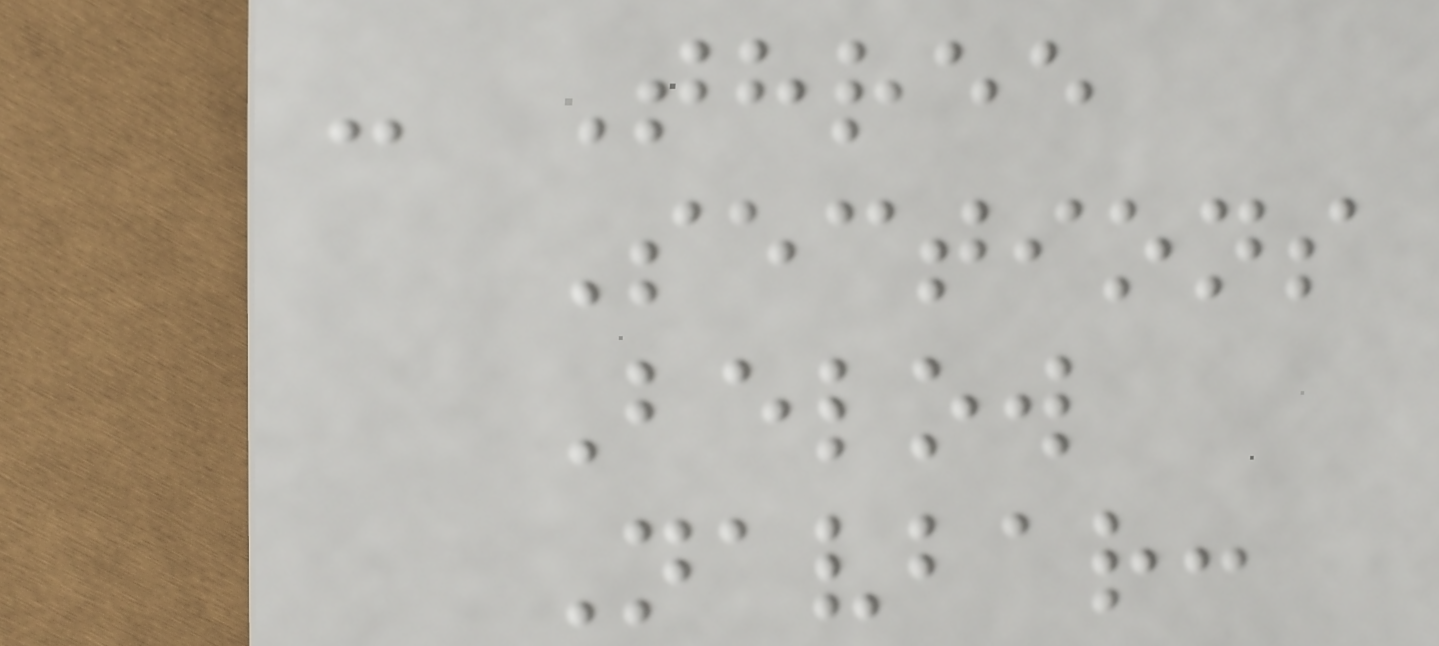- Three
Sections
Below
Navbar:
